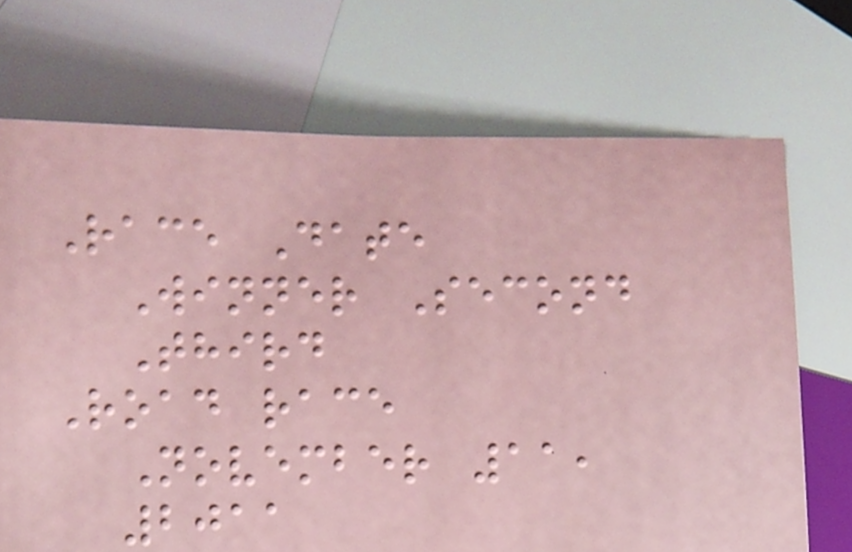Race Date
Winner Second
Third
Road race
November 11,
2011
